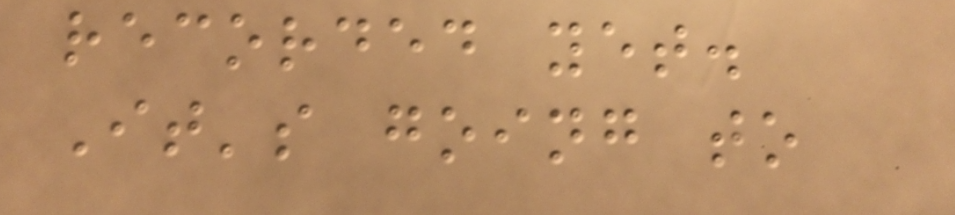recorded yet.
It's going to
